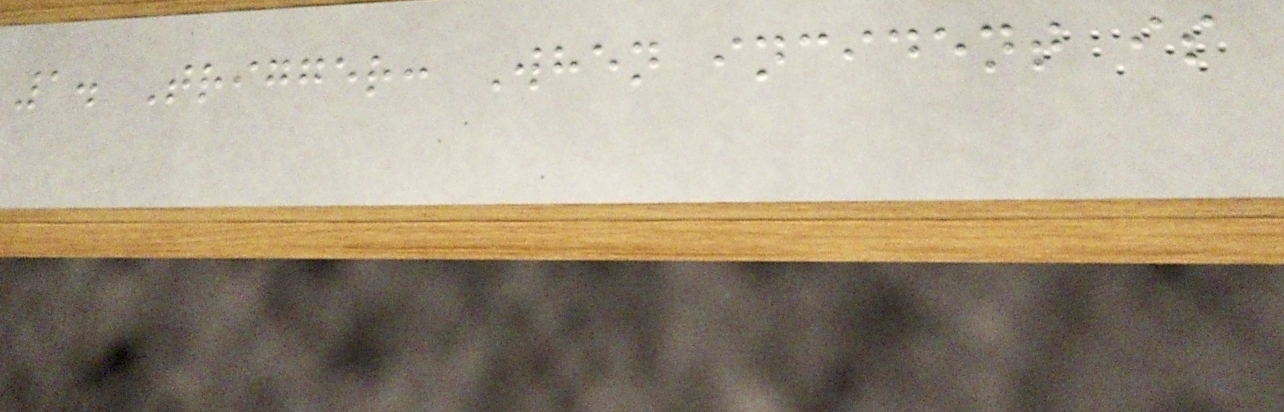1. Trigger: When incident is
